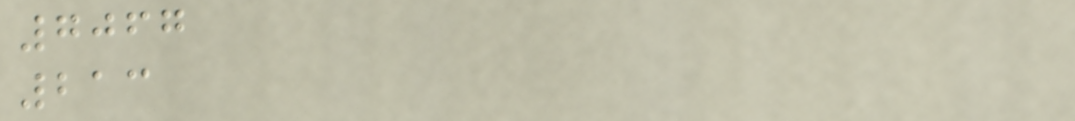7067
213
